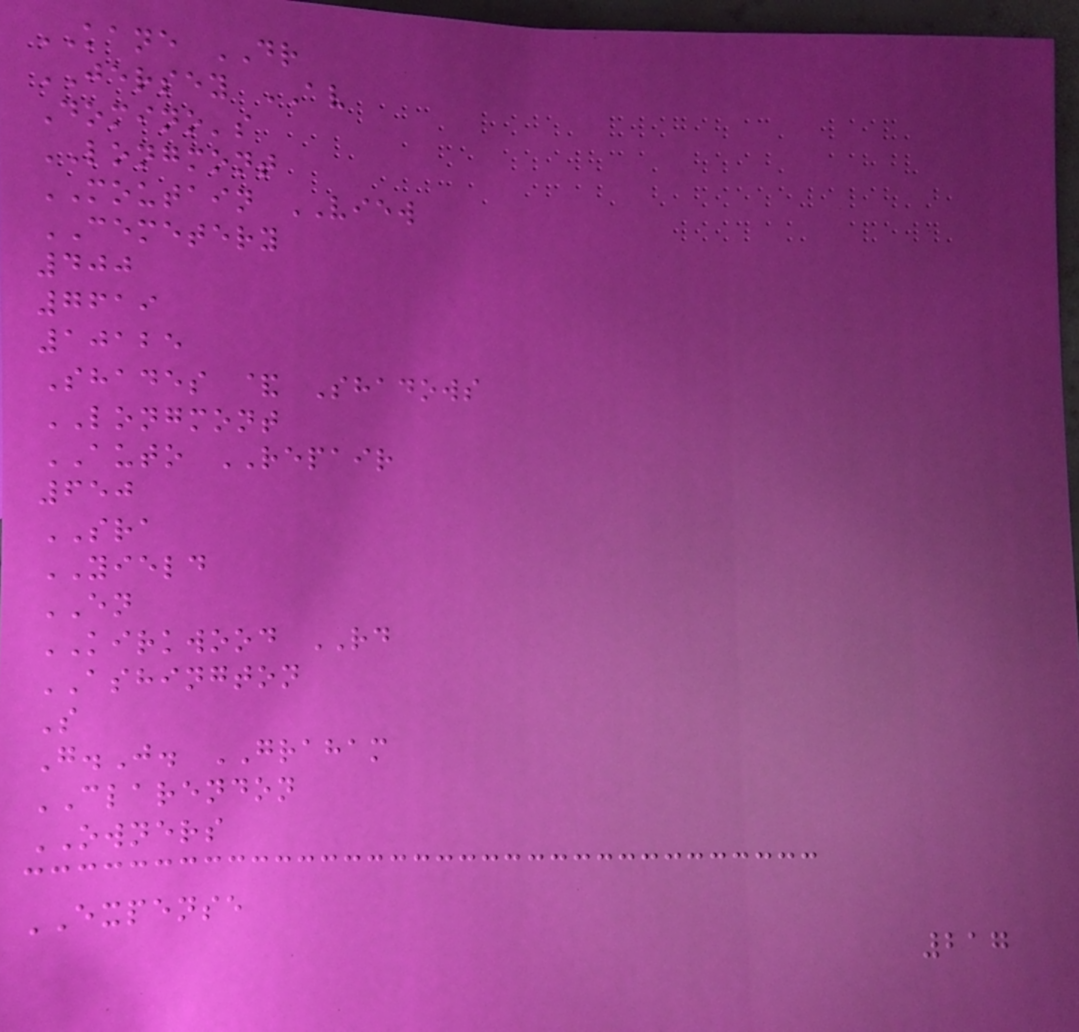KANE DR
JERSEY AV
Domino's
LONGMONT
MOUTAIN VIEW
CEMETERY
400
7619
10125
Shades & Shadows
LONGMONT
AUTO REPAIR
650
SRA
YIELD
EN
KIRKWOOD RD
ASHINGTON
S
G.J. GRAHAM
CLARENDON
OWNERS
EXPENSE
217
